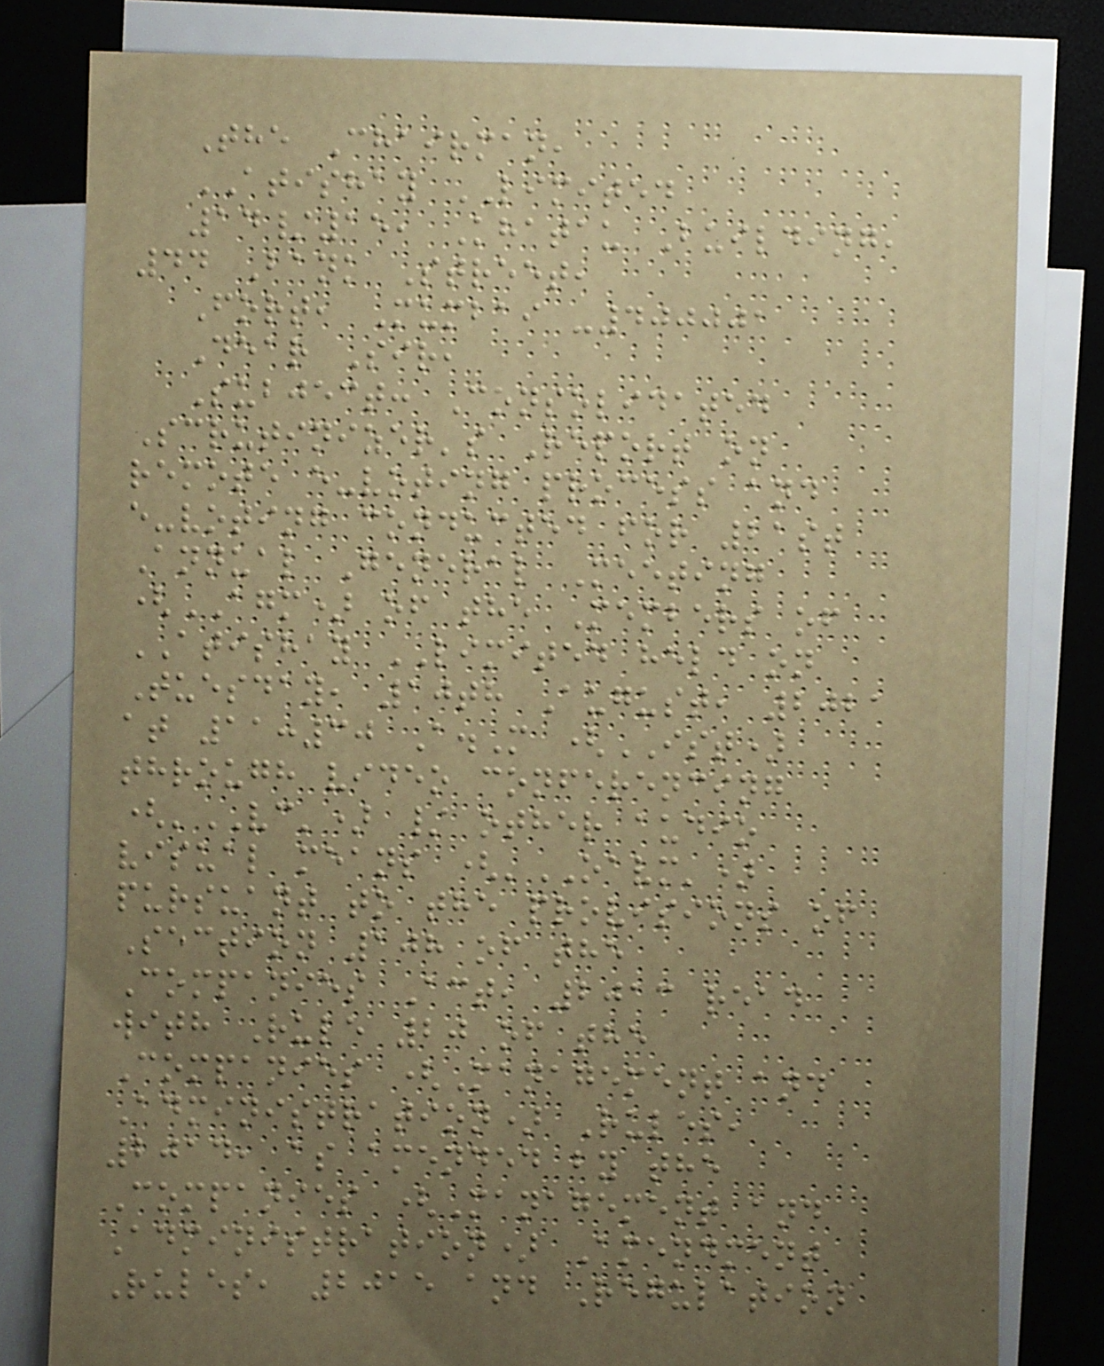The Chairman,
ATISHAY LIMITED
14/15, Khatau Building,
44 Bank Street,
Fort, Mumbai -400001
Dear Sir,
Subject: Consolidated
Scrutinizer's Report on
remote e-voting process and
e-voting conducted for 21st
Annual General Meeting
(AGM) of the Members of
ATISHAY LIMITED held on
Tuesday, 10th August, 2021
at 11:30 A.M (IST)
through video conferencing
('VC') / other audio
visual means ('OAVM')
pursuant to the provisions of
Section 108 of the
Companies Act, 2013 read
with Rule 20 of the
Companies (Management and
Administration) Rules,
2014, as amended by the
Companies (Management and
Administration) Amendment
Rules, 2015 and Regulation
